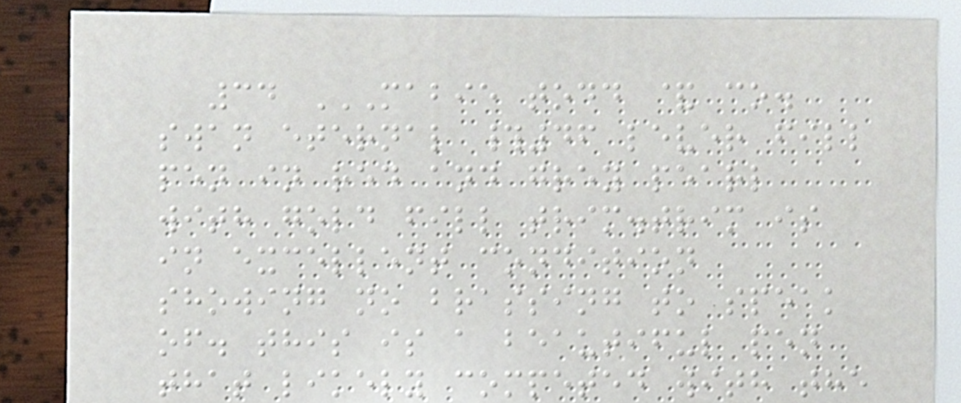34 MABIE TODD & CO.
SWAN ETERNAL #46 LEVER FILL
PEN IN RED AND GREY PEARL
WITH GOLD FILL TRIM.TRIM IS
IN EXCELLENT CONDITION
SHOWING NO BRASSING TO SPEAK
OF. THIS IS A BEAUTIFUL PEN
THAT LIKELY COMPETED WITH THE
